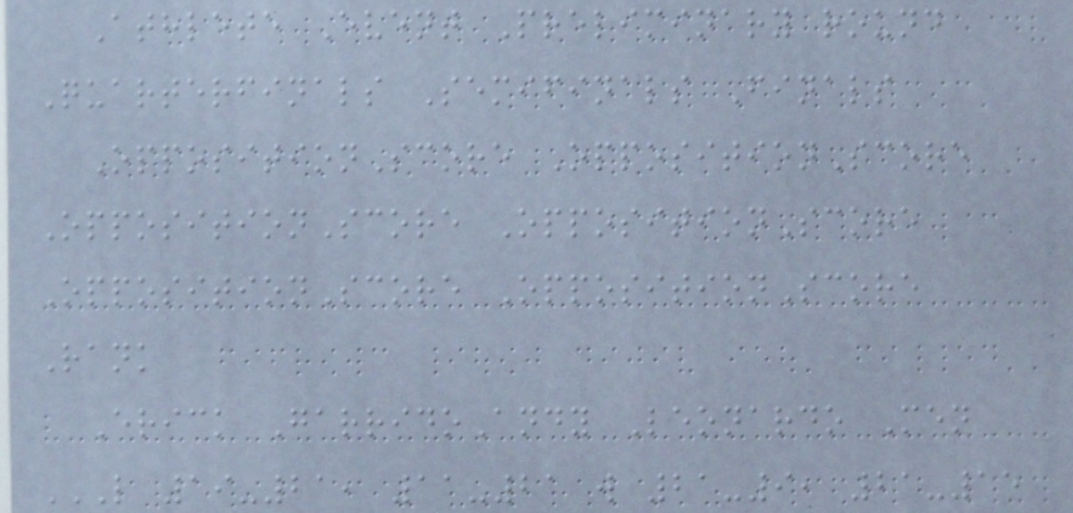Athlete Event Preliminary round
Quarterfinals Semifinals Finals
OppositionScore OppositionScore
OppositionScore OppositionScore
OppositionScore OppositionScore
Rank
Erick GarridoAndy Leonardo Men
L 19-21, 11-21 W 21-9, 21-15
